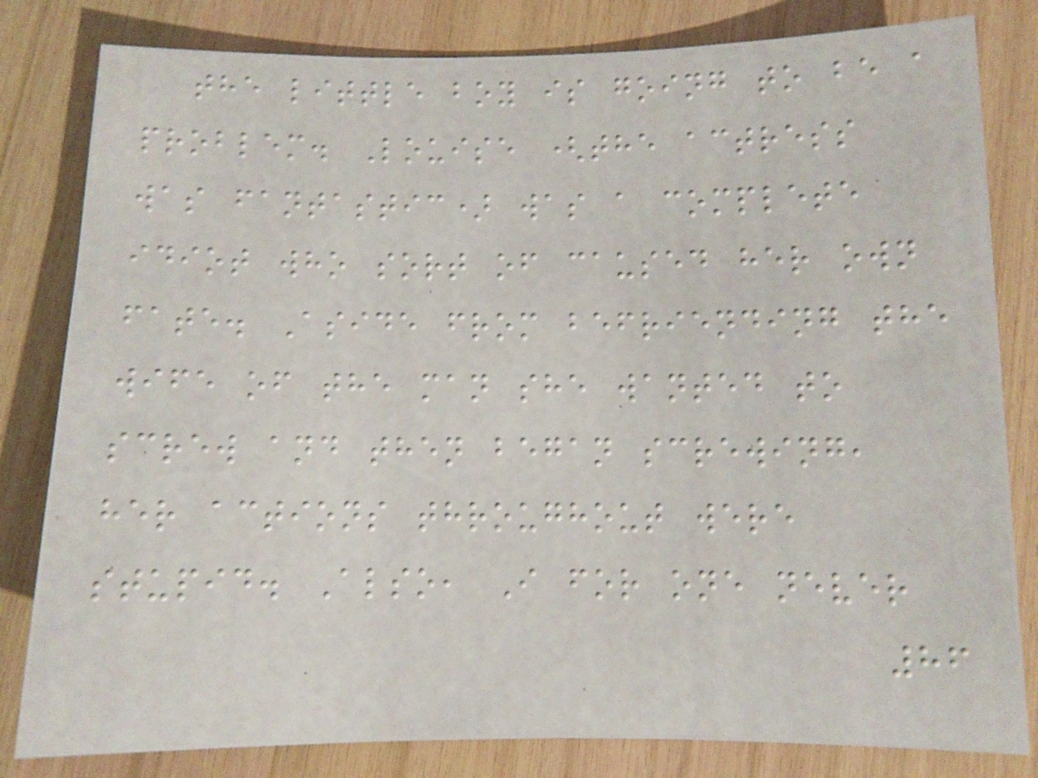the little boy is going to be a
problem. Louise (the actress
was fantastic) was a complete
idiot who sort of caused her own
fate. Aside from befriending the
wife of the man she wanted to
screw and then began screwing,
her actions throughout were
stupid. Also, I for one never
86
